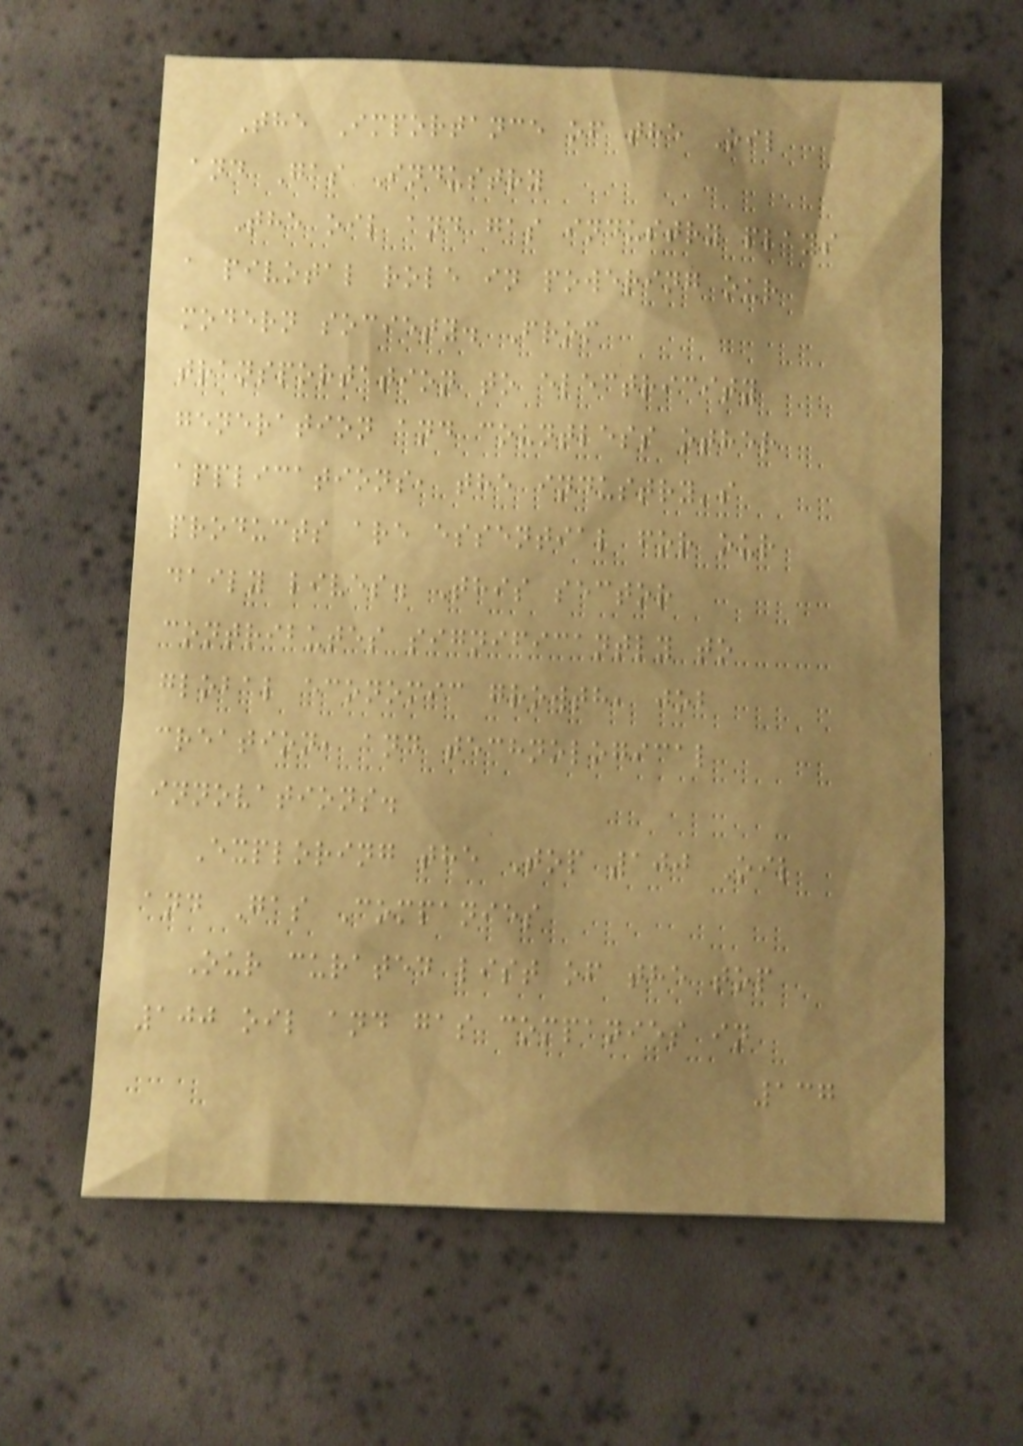The Importance of the Oil
and Gas Industry
The oil and gas industry plays
a pivotal role in powering our
modern society. From
transportation to electricity
generation and countless other
applications, the industry's
products are essential for our
daily lives. This sector
contributes significantly to
global economic growth, job
creation, and technological
innovations.
Exploring the Top 100 Oil
and Gas Companies
Our curated list of the top
100 oil and gas companies in
137
